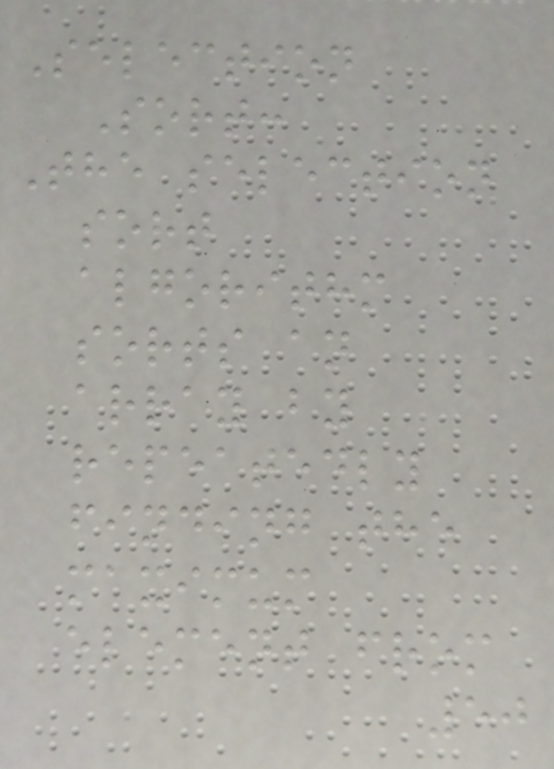Selection
Sort:
The selection
sort
algorithm
sorts an
array by
repeatedly
finding the
maximum
element from
50
